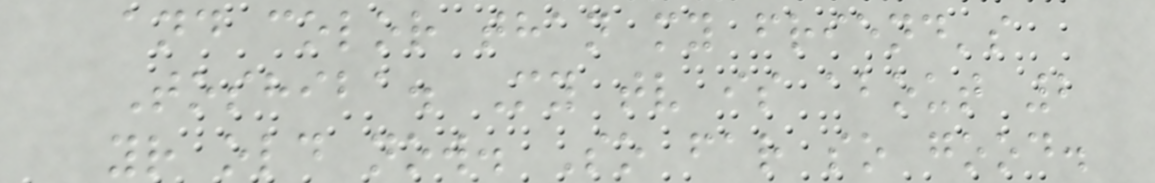and color than my friend's
Toshiba. My tv is about 2
yr old now. So far so good.
